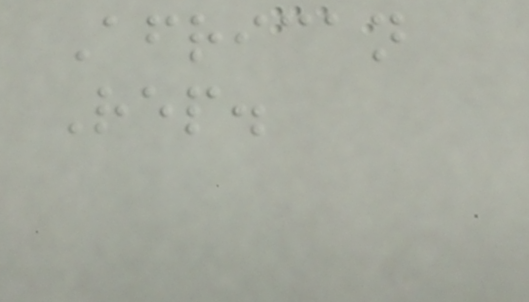African
Rep.
